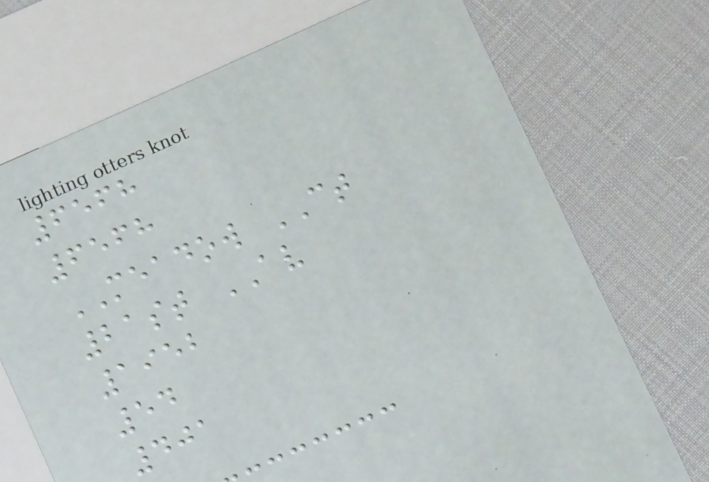6568
6568
MEADOW CT
21st AV
1952
54
401
